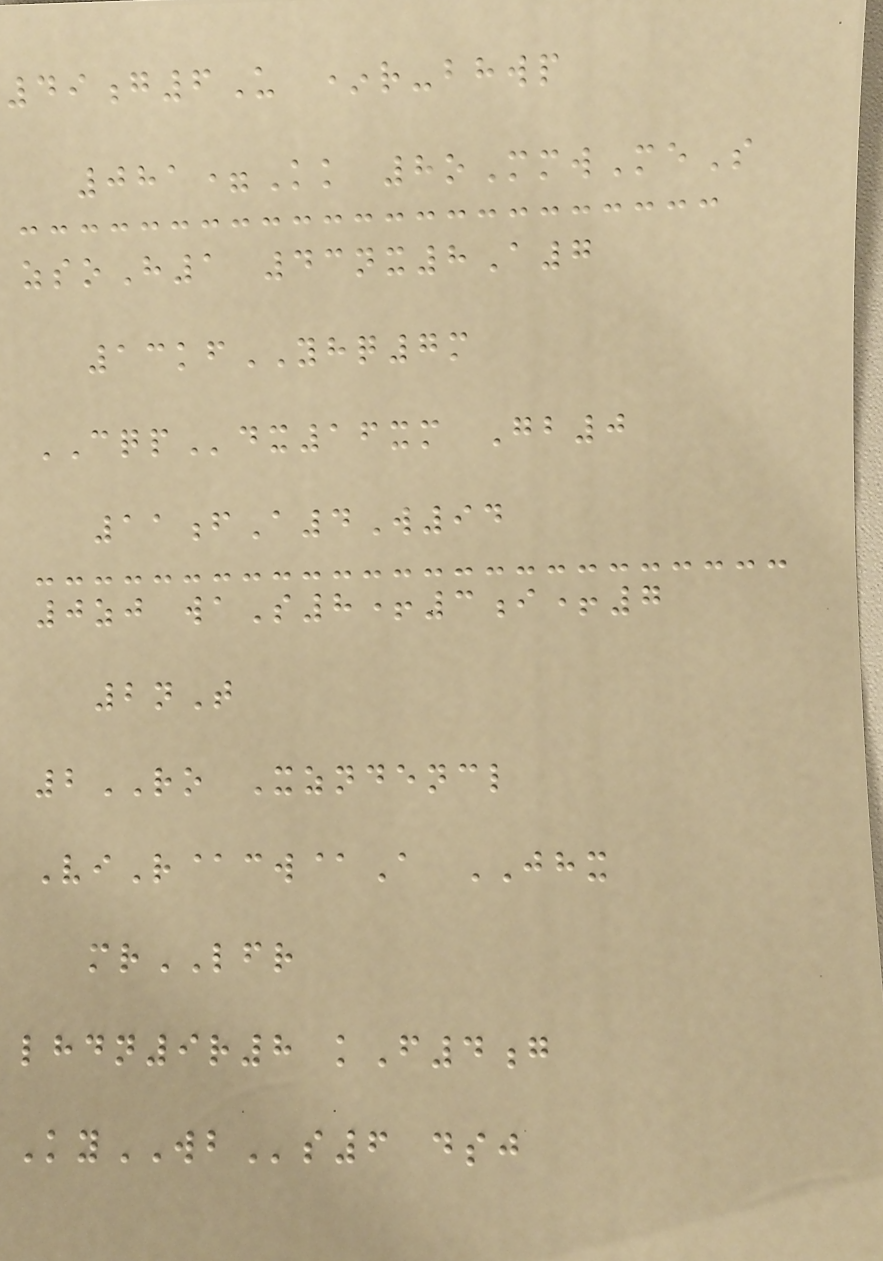49g6U *r-bhwp
081=Kk 8oMmwMeS
zsoH1 43nx8A7
13kfYHQ7m
CQPdx16xm Gb0
11fA4W94
0zj waS8+3i+7
2nT
2RO Xzndencl
ViR@cw@A JHX
mrLFR
lhdn9r8 kF4g
KyWBs6 dsj
